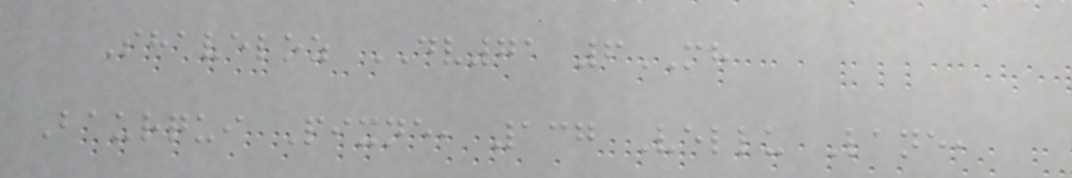Shaveloz DV71 6MH
Baurqui Pixne, 137 Vellu Lane,
